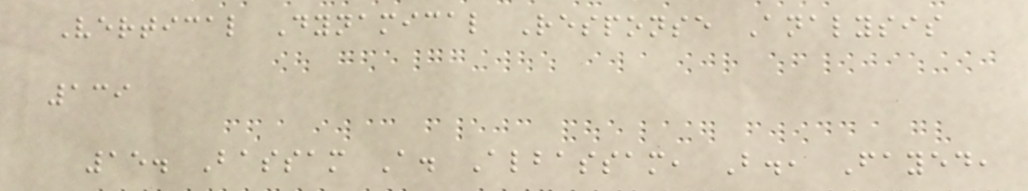Vertical Dynamical Response Analysis
139
15. Bassam A. Albassam, B., Fayed,
